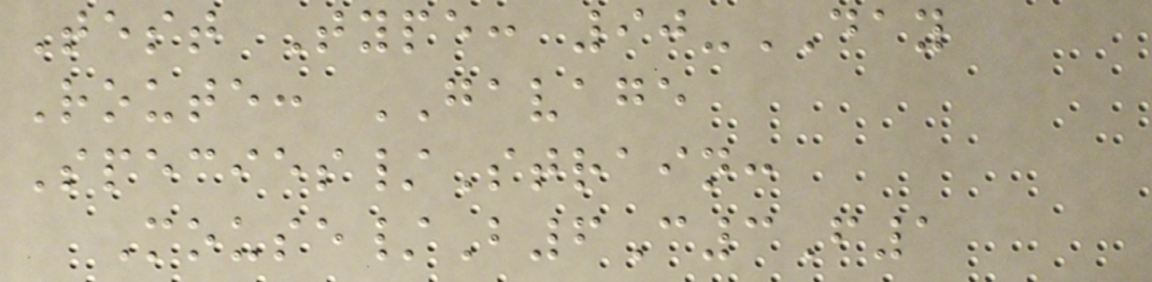Test Type: 90-DAY
Route: GAVAGE
Species/Strain:
Mouse/B6C3F1
